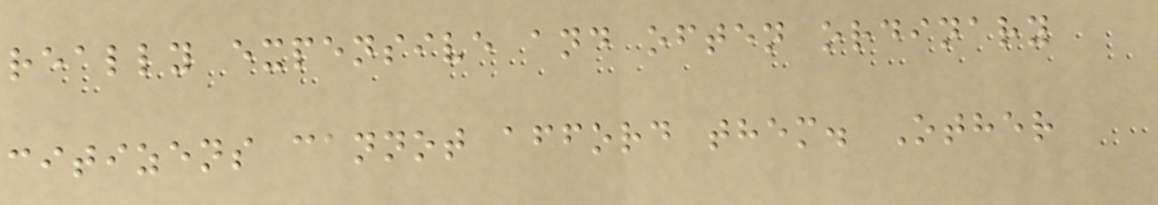really expensive and often ordinary
citizens cannot afford them. Other
